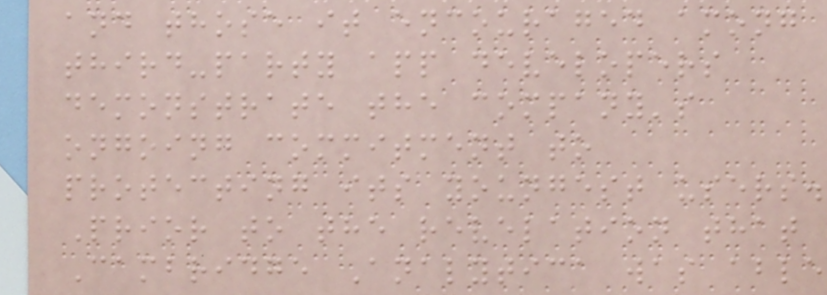and those it encouraged among
third-party app developers
demonstrate the company's
ongoing commitment to
protecting its youngest users.
Prior to the revelation that
Cambridge Analytica was able
